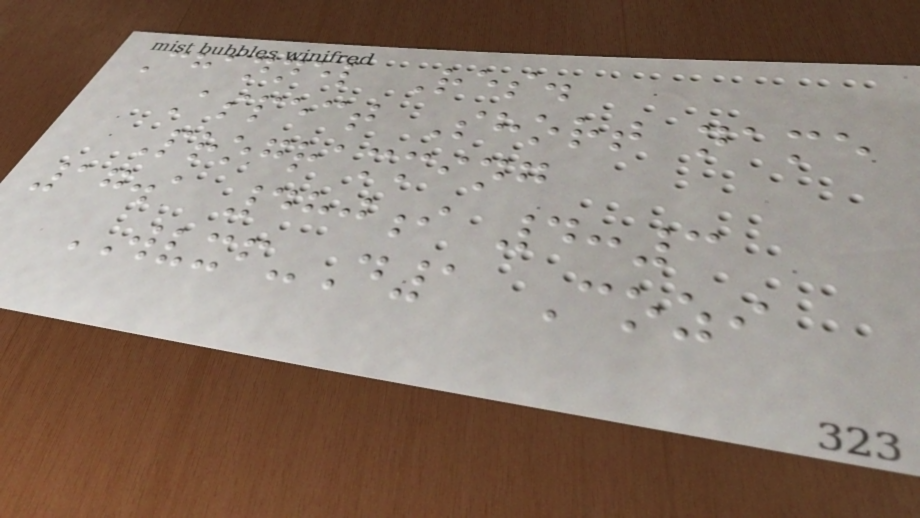Channel Res.
Aspect Short name
Programming
17.1 480i 4:3
WVXF-D1 Cozi
